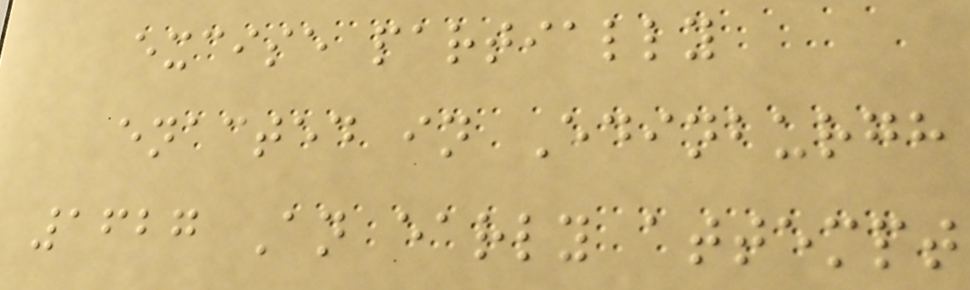excise partially
enacted in Edinburgh
1627 An early attempt
